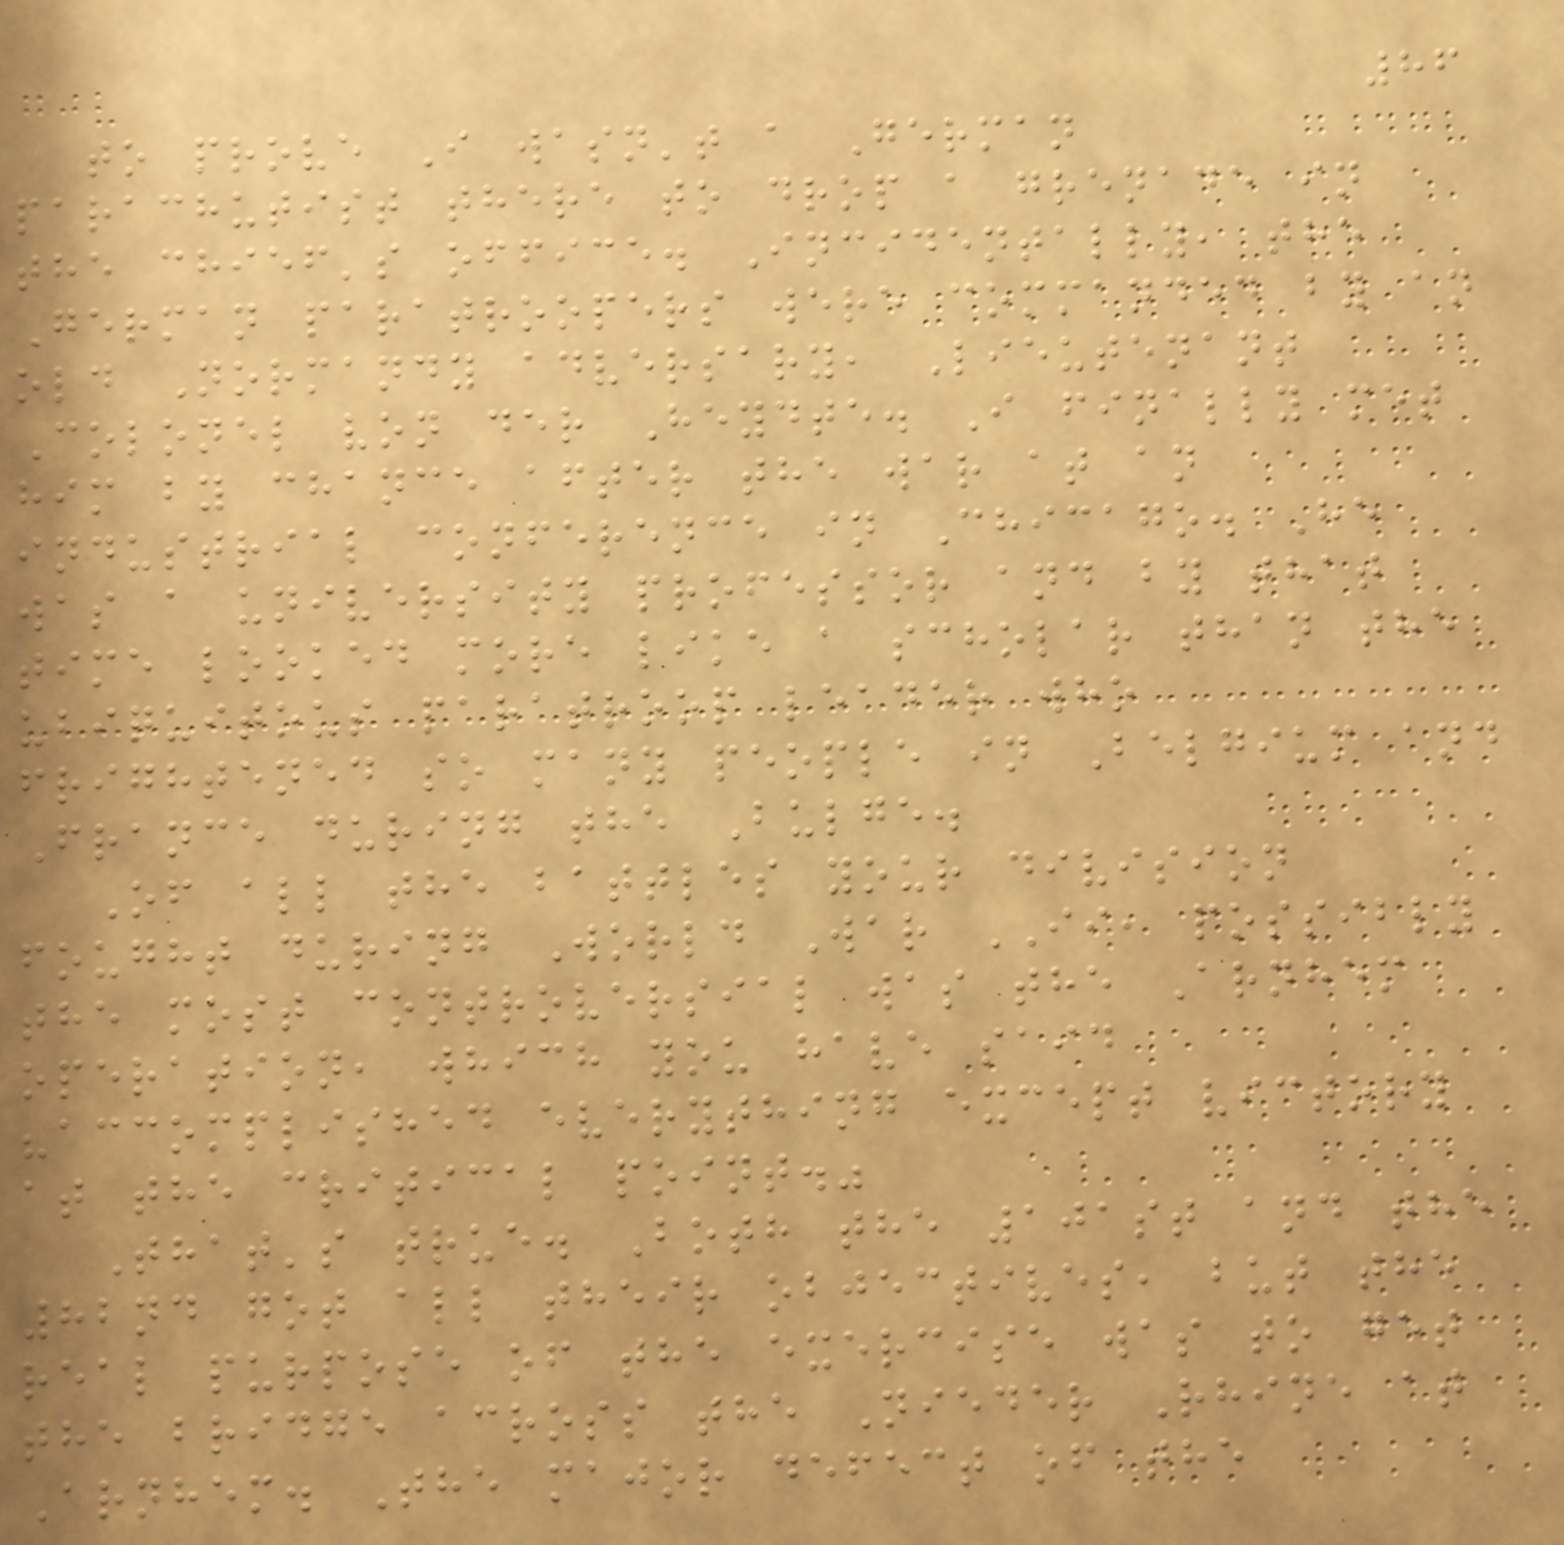86
to prove I wasn't a German
parachutist there to drop a grenade in
the chief's office. Incidentally, the
German paratroopers were commanded by an
old Normandy adversary, Lieutenant
Colonel von der Heydte. I finally met
him by chance after the war at an
industrial conference in Chicago. He
was a university professor and by that
time looked more like a scholar than the
ubiquitous paratroop leader who
frightened so many people in Belgium and
France during the Bulge.
Of all the battles your division
fought during World War II, possibly
the most controversial was the Arnhem
operation, which you have said
"accomplished everything except victory
at the critical point."
That's true. Both the 101st and the
82nd got all their objectives, but the
real purpose of the exercise was to get
the bridge across the Nieder Rhine at
Arnhem. The major defect of the
